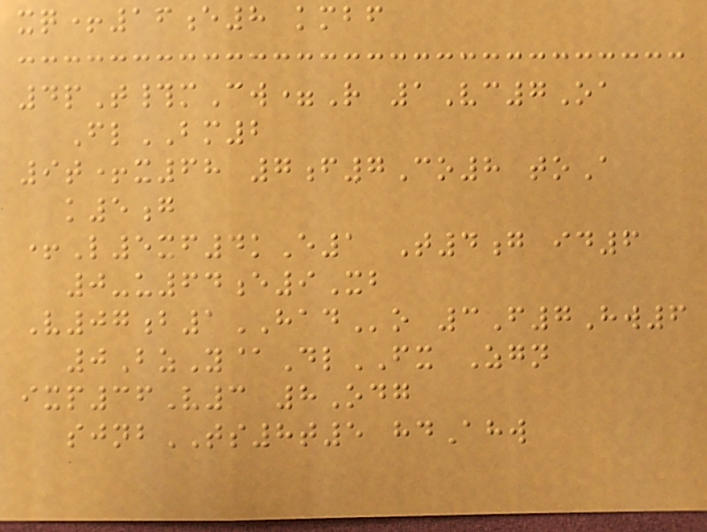xq+16e8 kmbf
4pT#mCw=R 1Vc7Oa
FlBM2
9t+x68 7f7Co8 toA
k5g
+L5xf4kE1 T4g id6
0-u64e9Xb
V07b1HADo 3F7Hw6
0BzY@DlFX Zgn
ixp36V3 8Odg
sjnbTS8t5 hdAhw
